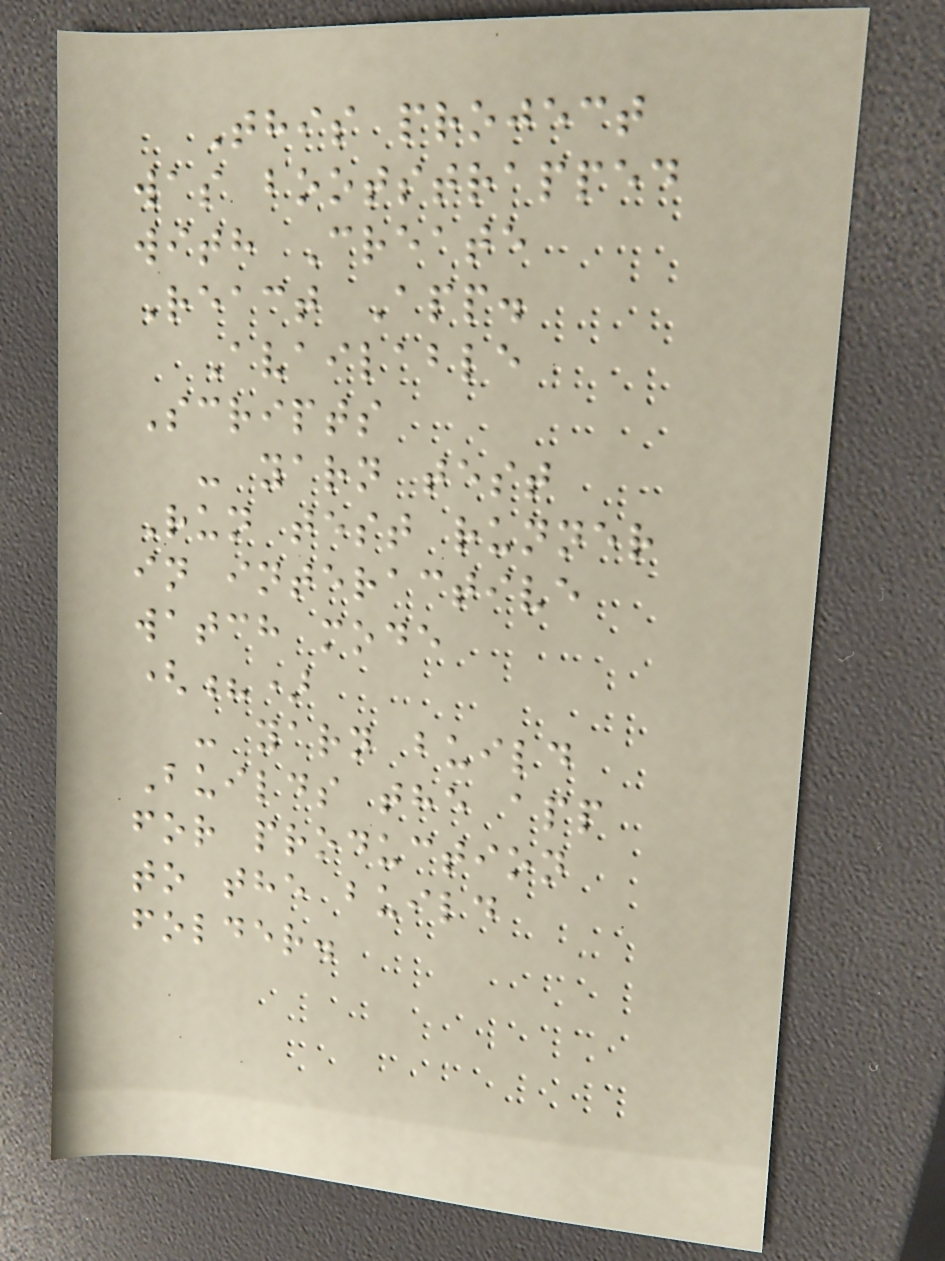This project
was bootstrapped
with Create
React App.
Available
Scripts
- yarn test
Run test runner
in interactive
watch mode
(?)
- yarn build
Builds the app
for production
to the build
folder.
